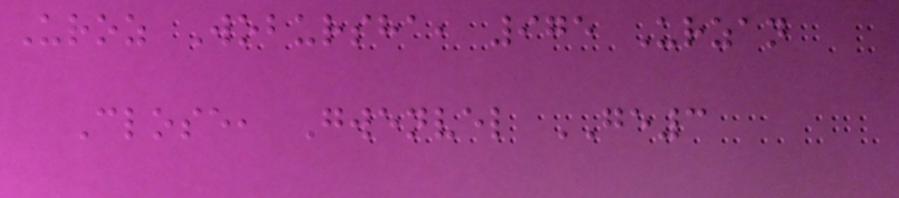Uroz Wobursha, 975 Urzan
Close, Gwenvel GE3
